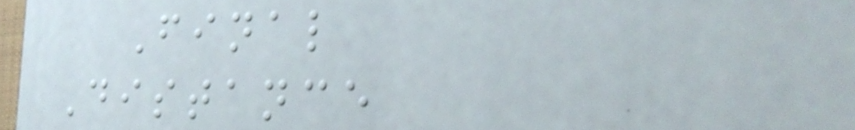Final
Distance
